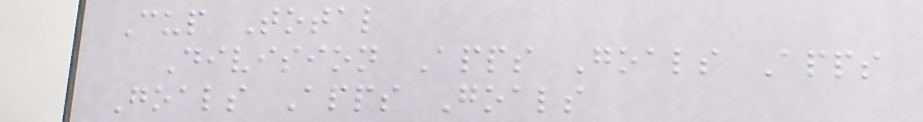Cup Total
Division Apps Goals Apps
Goals Apps Goals
